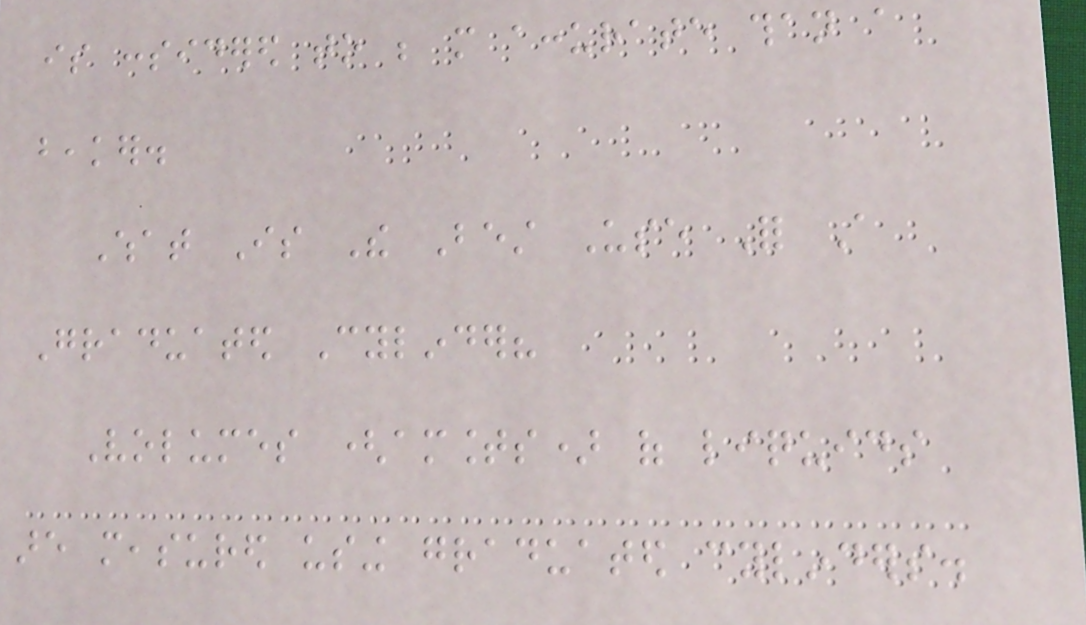is considered to be more accurate than a
beaker.
What Is The Best Use For A
Graduated Cylinder?
Volumes (amounts) of liquids
are measured using graduated cylinders.
